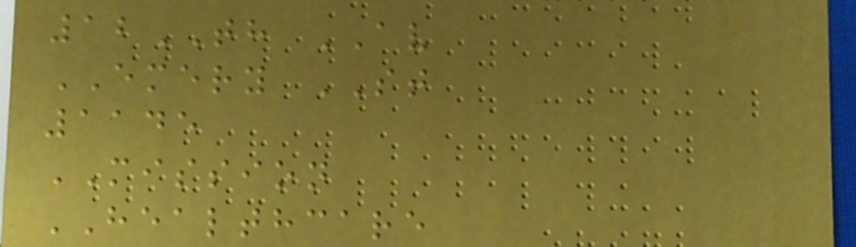12TH AV
EMERY ST
1145
MISSION
HEALTHCARE
